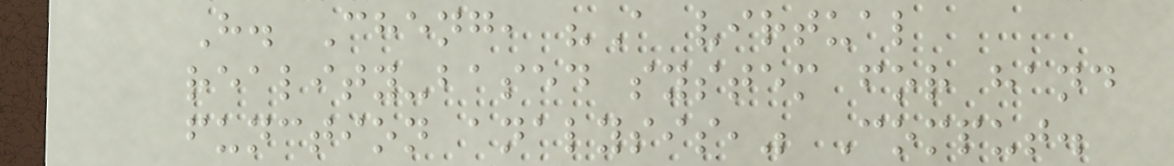H. Cheng, "A virtual
reality-based system for hand
function analysis," Comput.
